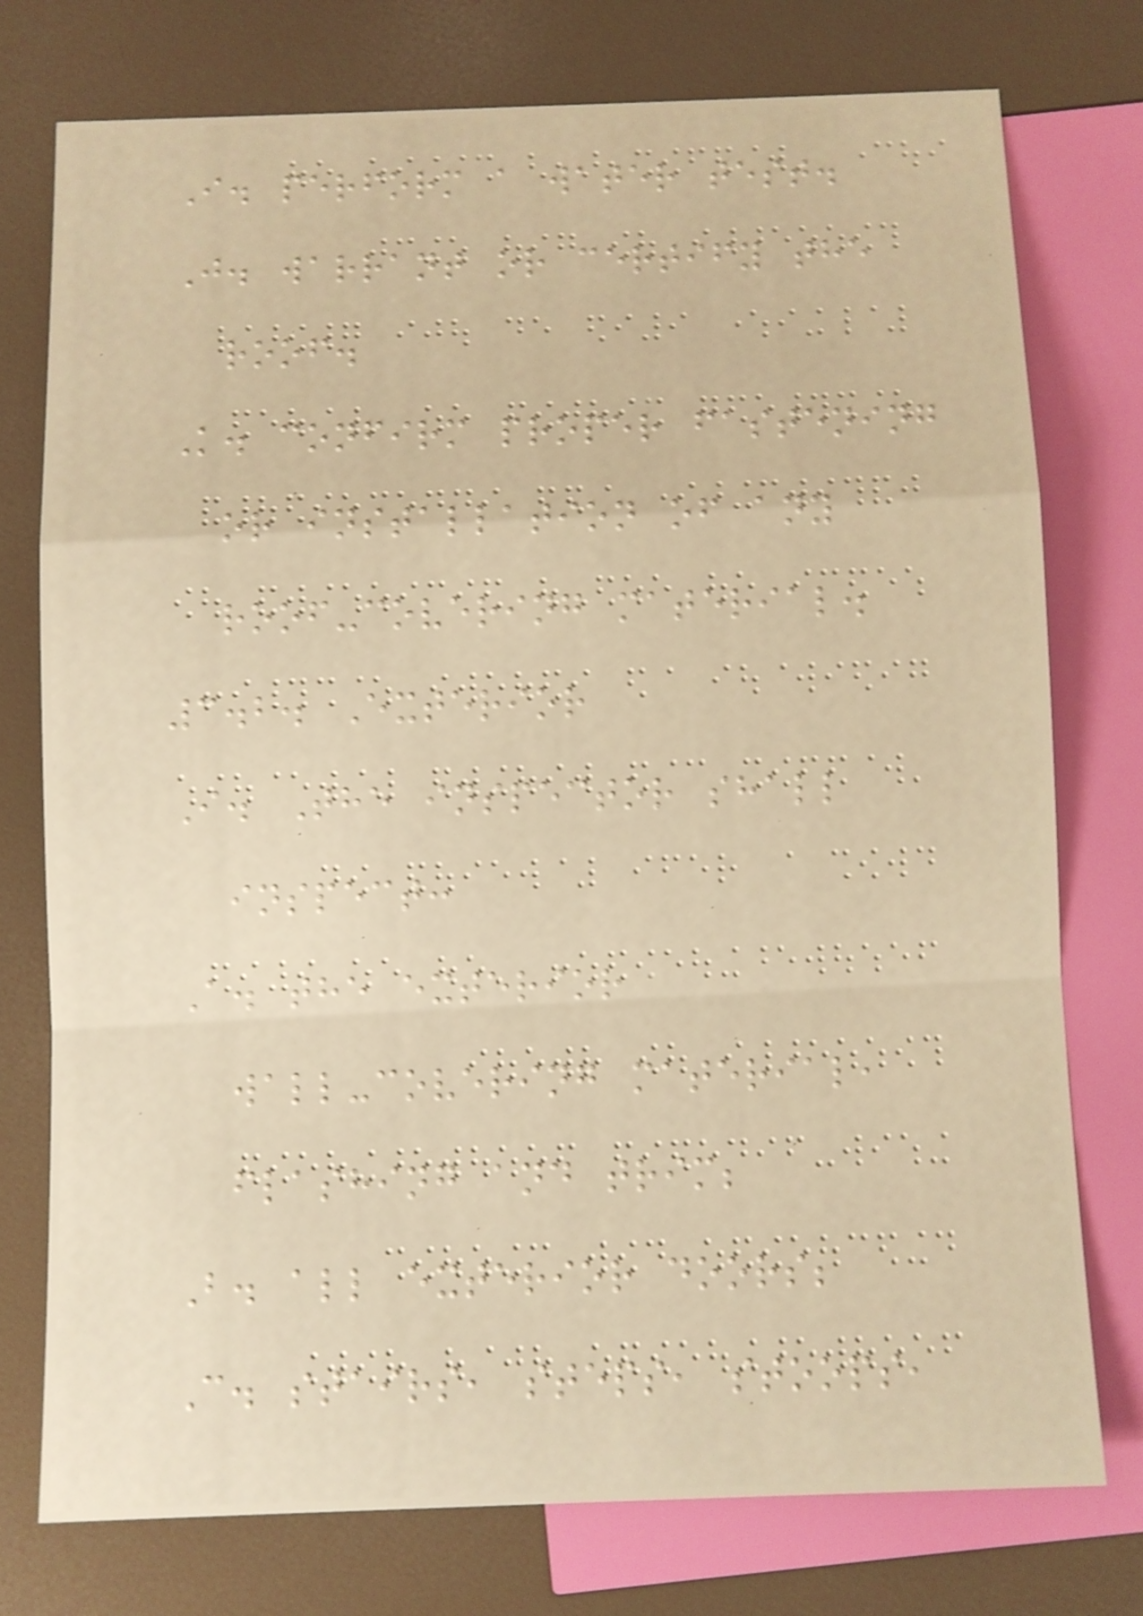I. perform a water test.
J. warrant or certify the
roof.
K. confirm proper fastening
or installation of any
roof-covering material.
3.2. Exterior
I. The inspector shall
inspect:
A. the exterior
wall-covering material,
flashing and trim;
B. all exterior doors;
C. stairs, steps, stoops,
